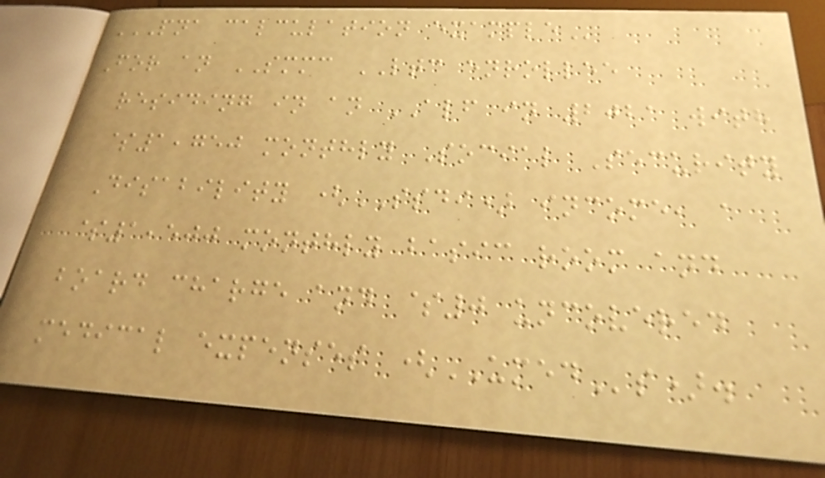PNA CALCULATION EXAMPLE
For an SMMC LTC enrollee
residing in an ALF in 2021 with
$1,750 monthly Social Security
Disability (SSDI) income, a
$1,500 monthly basic room and
board charge and $0 uncovered
medical expenses (UMEDs).
